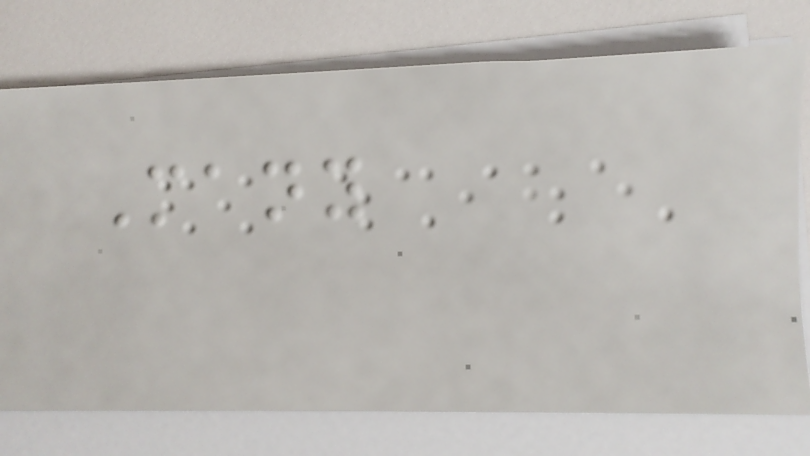Many
